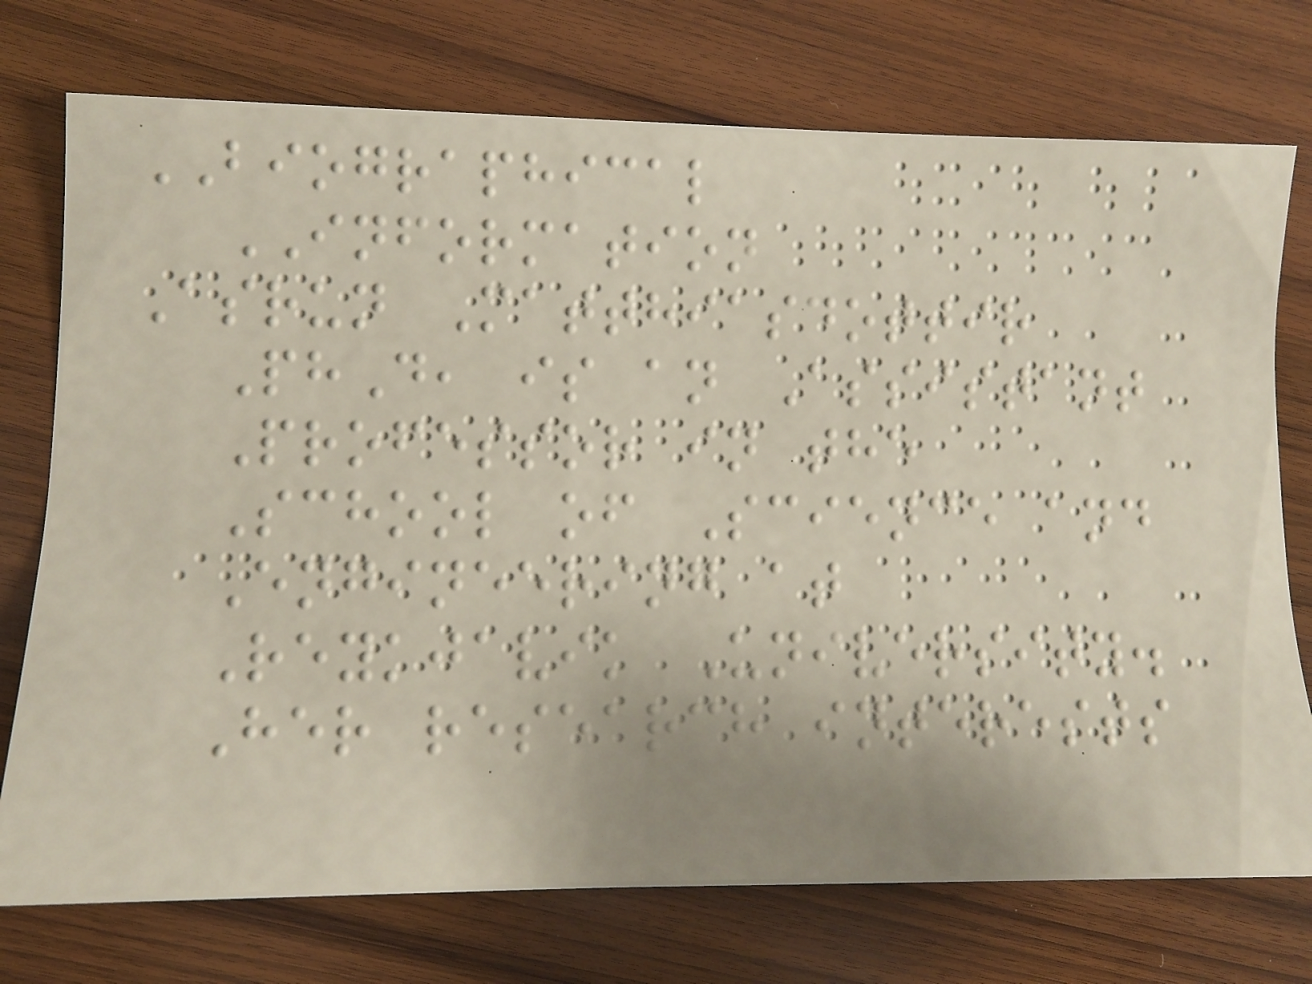BIOGRAPHICAL
INFORMATION
Asrun Matthiasdottir
PhD, is an Assistant
Professor in the
School of Science and
Engineering at
Reykjavik University.
Her research interests
